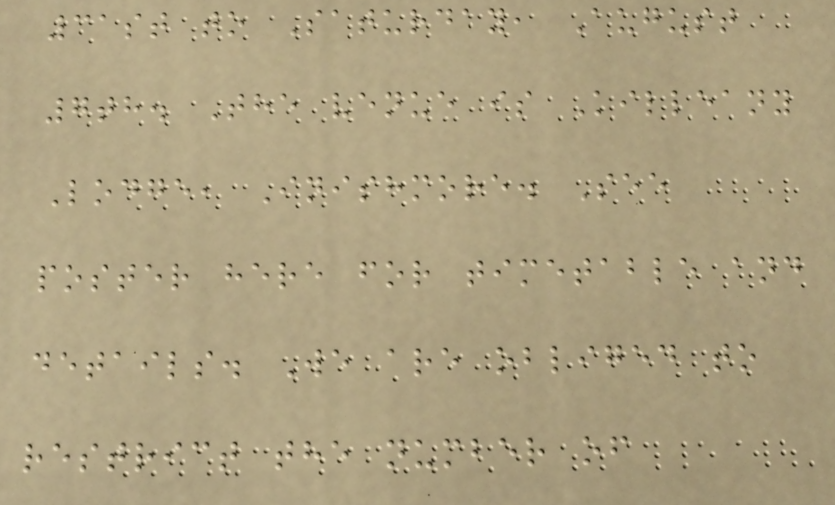31st to Saturday, August
7th. The venue is Killeany
Lodge, Inishmore. See
poster here for timetable and
details. We are obliged to
restrict the number of
